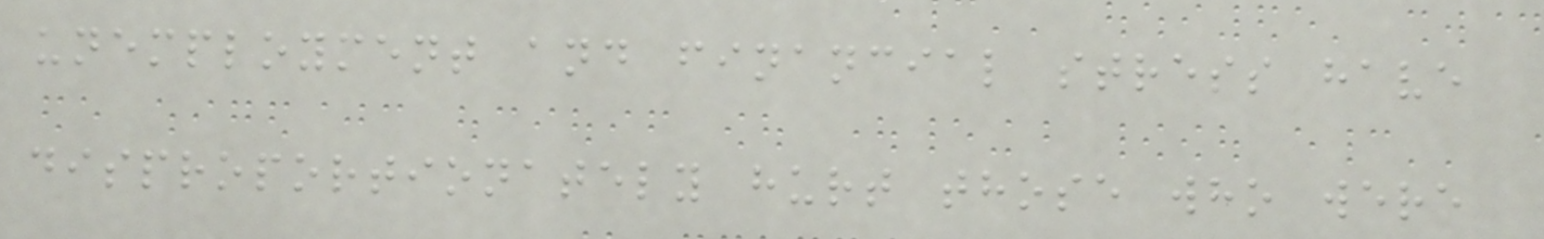unemployment and financial stress have
disproportionately hurt those who were
